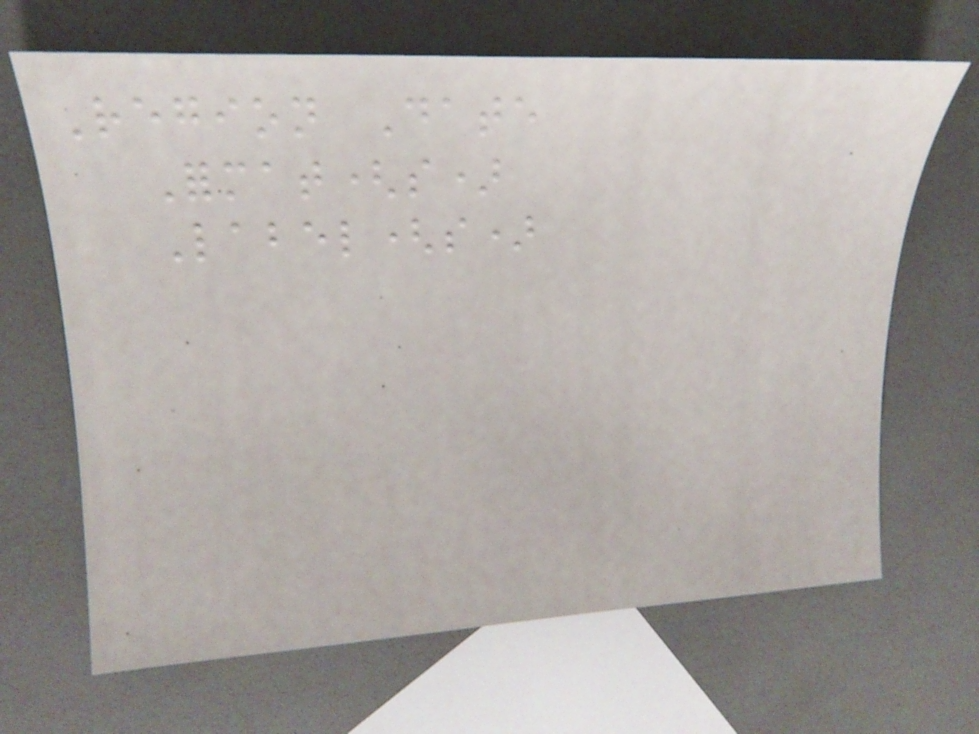Region Date
Format(s)
Label(s)
